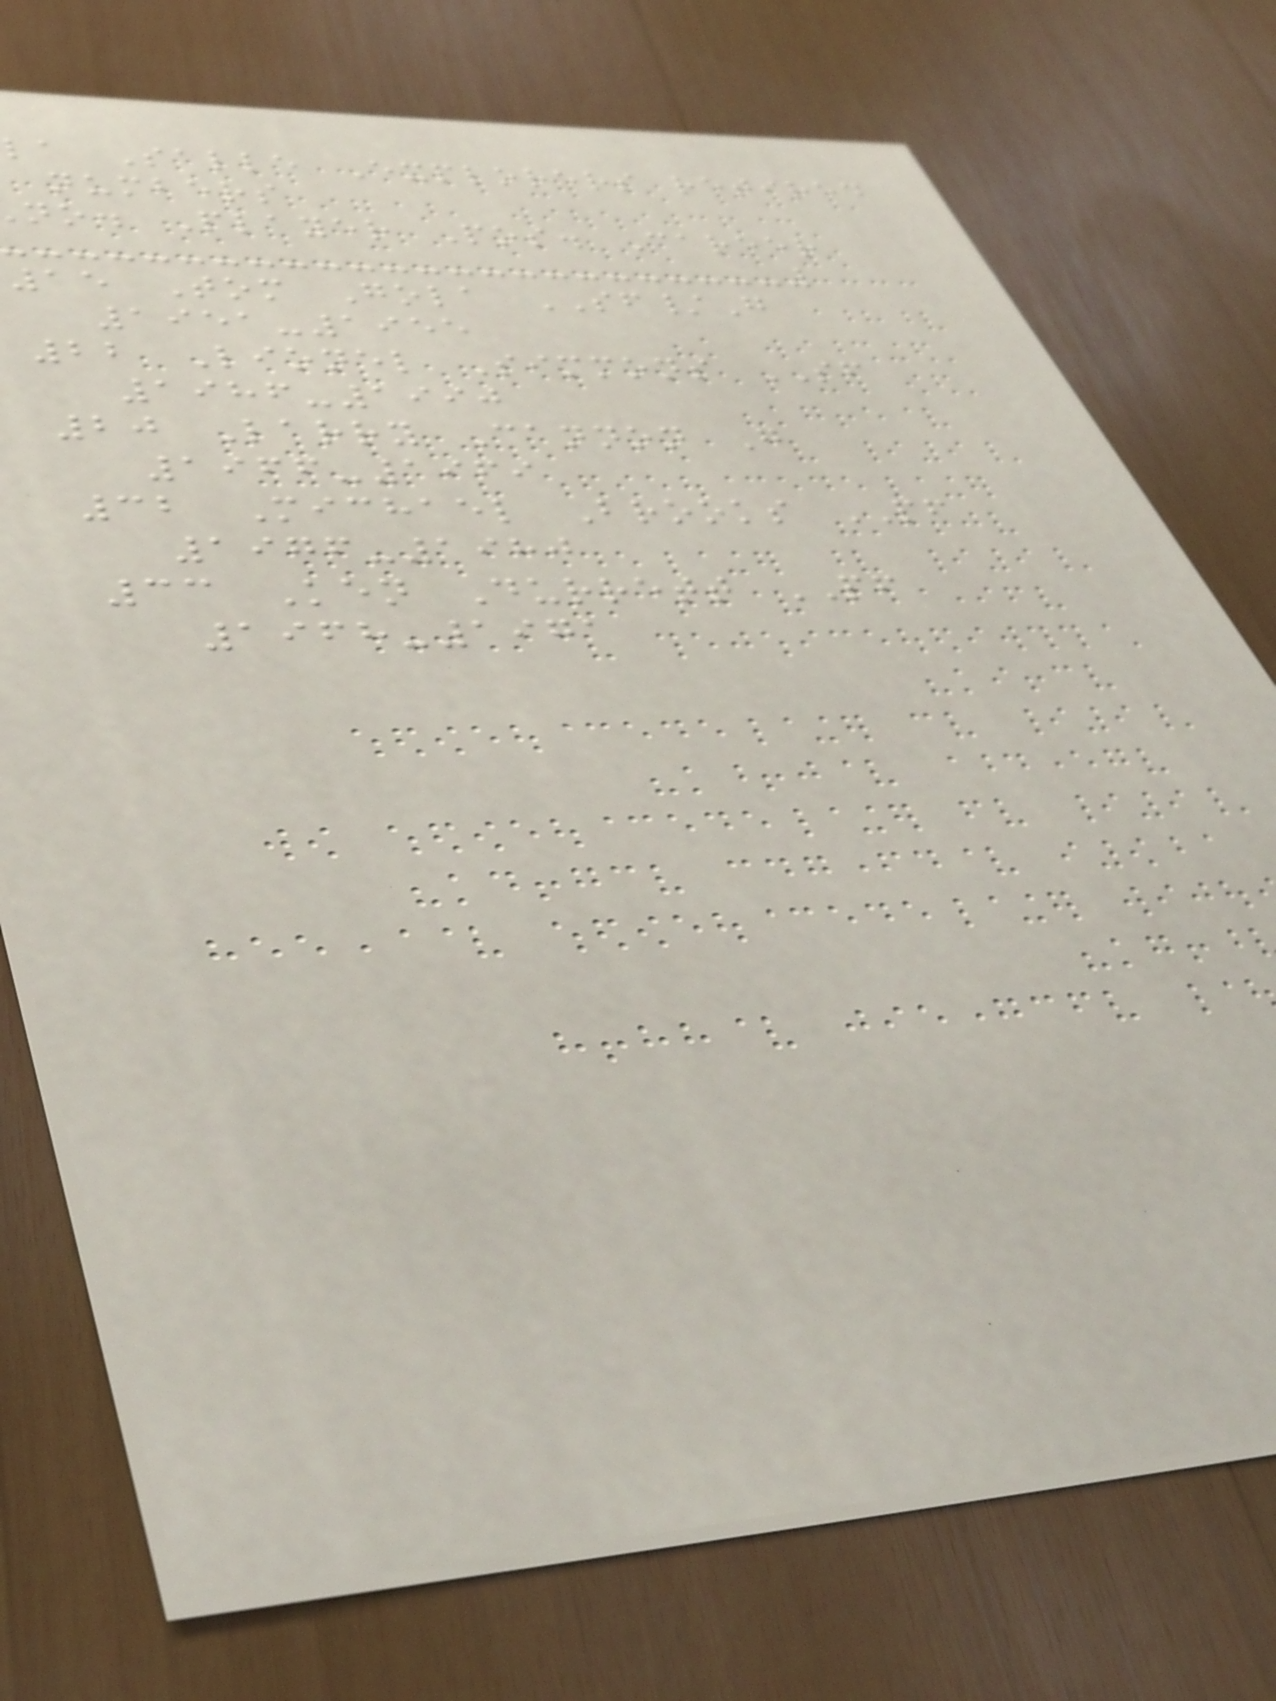la Salle Explorers retired
numbers
no. Player Pos. Career
15 Tom Gola SF/G
1951-1955
22 Lionel Simmons SF
1986-1990
20 Larry Cannon G
1966-1969
32 Michael Brooks PF
1976-1980
33 Ken Durrett PF
1968-1971
